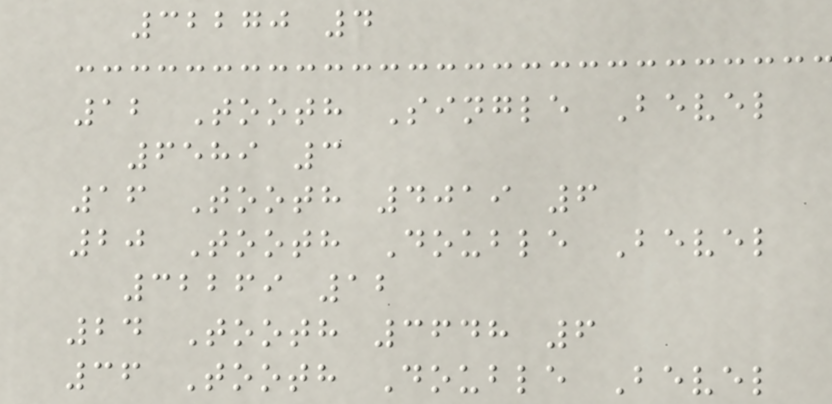32270 4
12 Tooth Single Bevel
6589 3
16 Tooth 4019 6
20 Tooth Double Bevel
32269 12
24 Tooth 3648 6
36 Tooth Double Bevel
